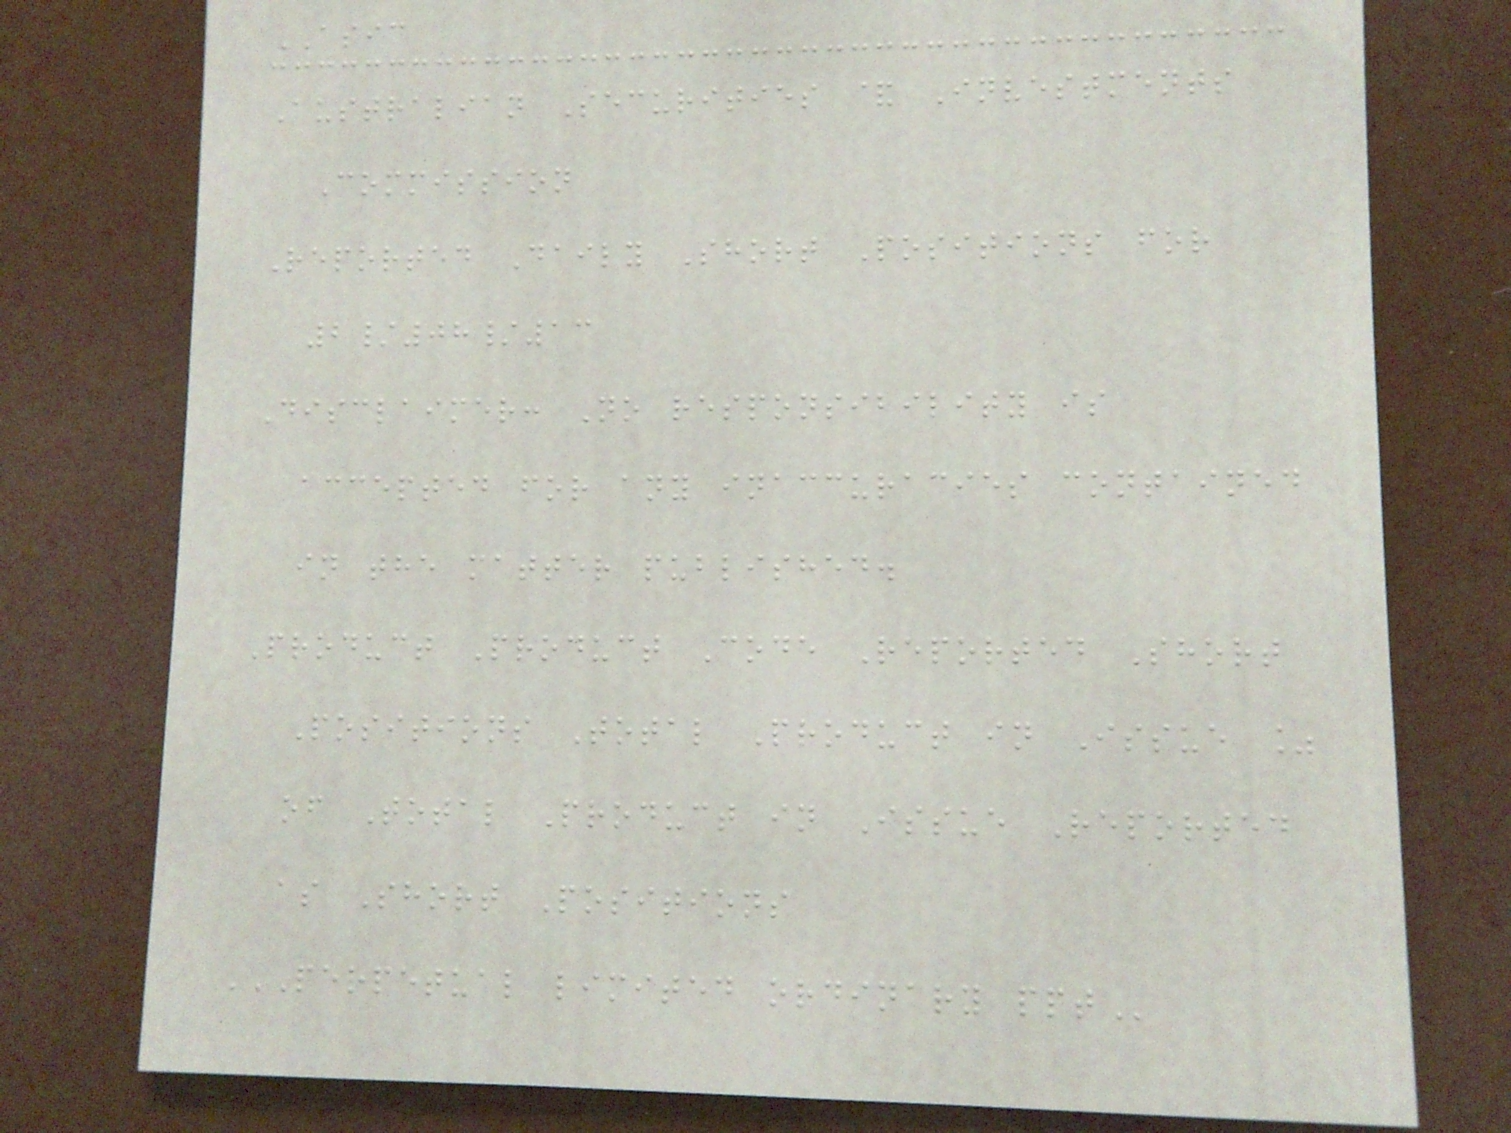ASIC
Australian Securities & Investments
Commission
Reported Daily Short Positions for
2/08/13
Disclaimer: No responsibility is
accepted for any inaccuracies contained
in the matter published.
Product Product Code Reported Short
Positions Total Product in Issue %
of Total Product in Issue Reported
as Short Positions
PERPETUAL LIMITED ORDINARY PPT
